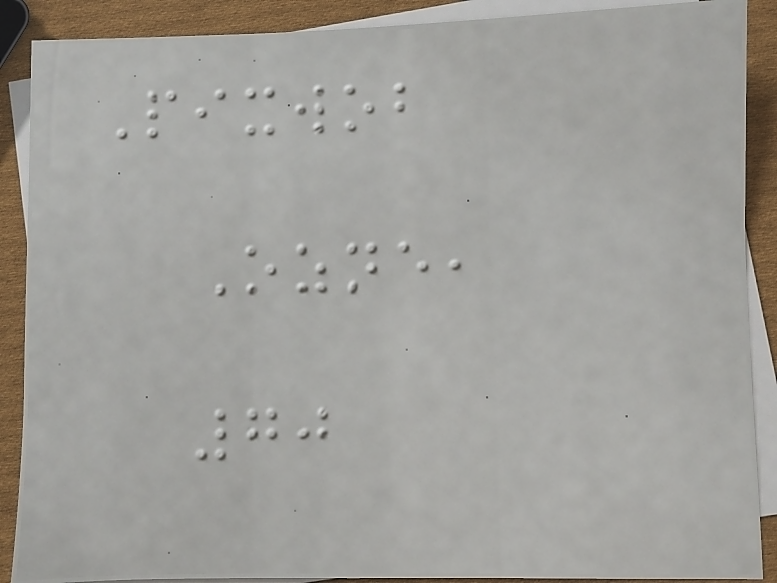Pixwob
Ozne,
70
